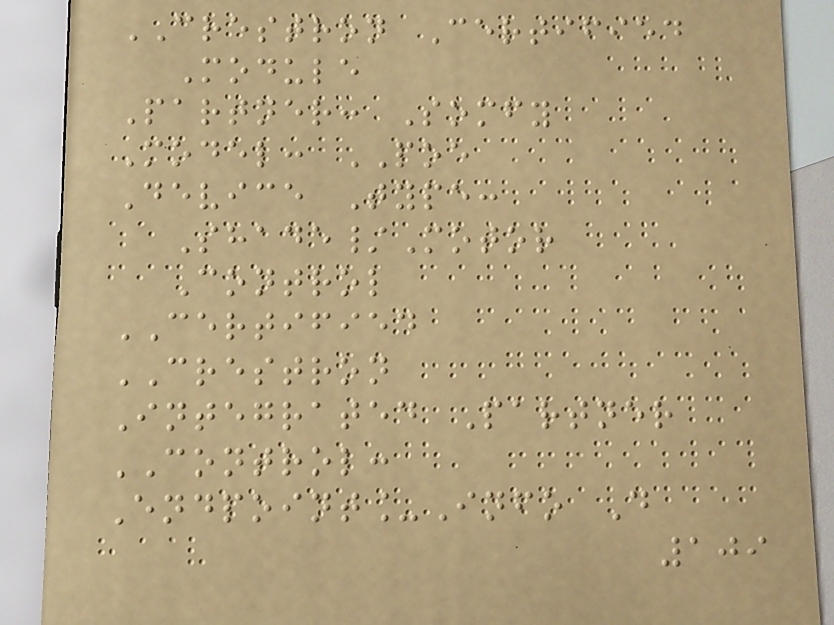CRESTRON Certified
Module
Partner: Somfy
Model: POE
Device Type:
Shade/Motor
Control
CERTIFIED
CRESTRON
Integrated Partner
CONTROL:
Endpoint_Info D
109
